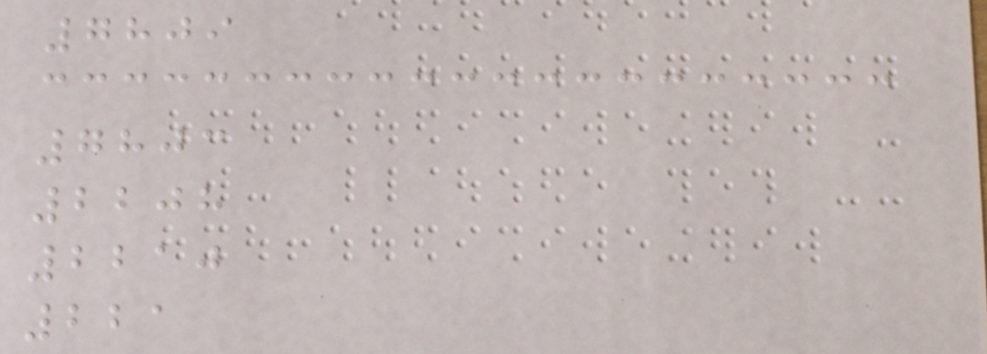7809
7803
2208
2210
221
